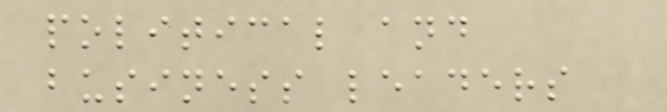political and
business leaders
